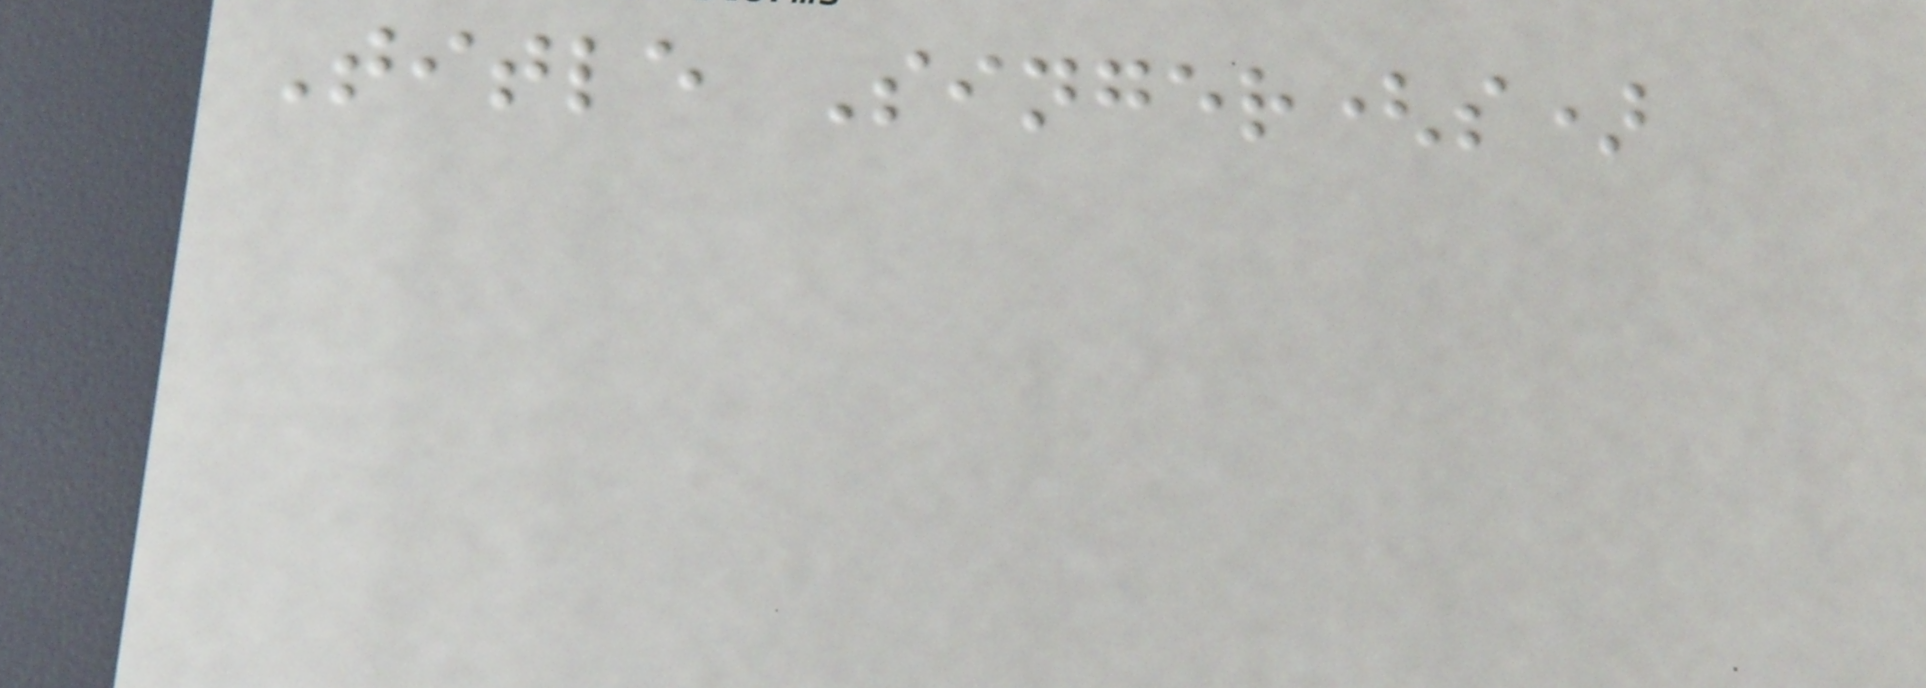Title Singer(s)
